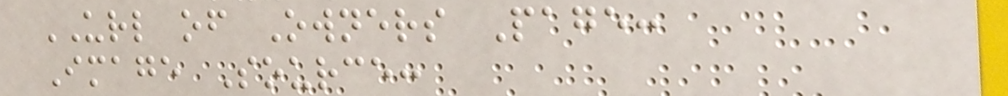URL of Owners Page:
Image Source:
